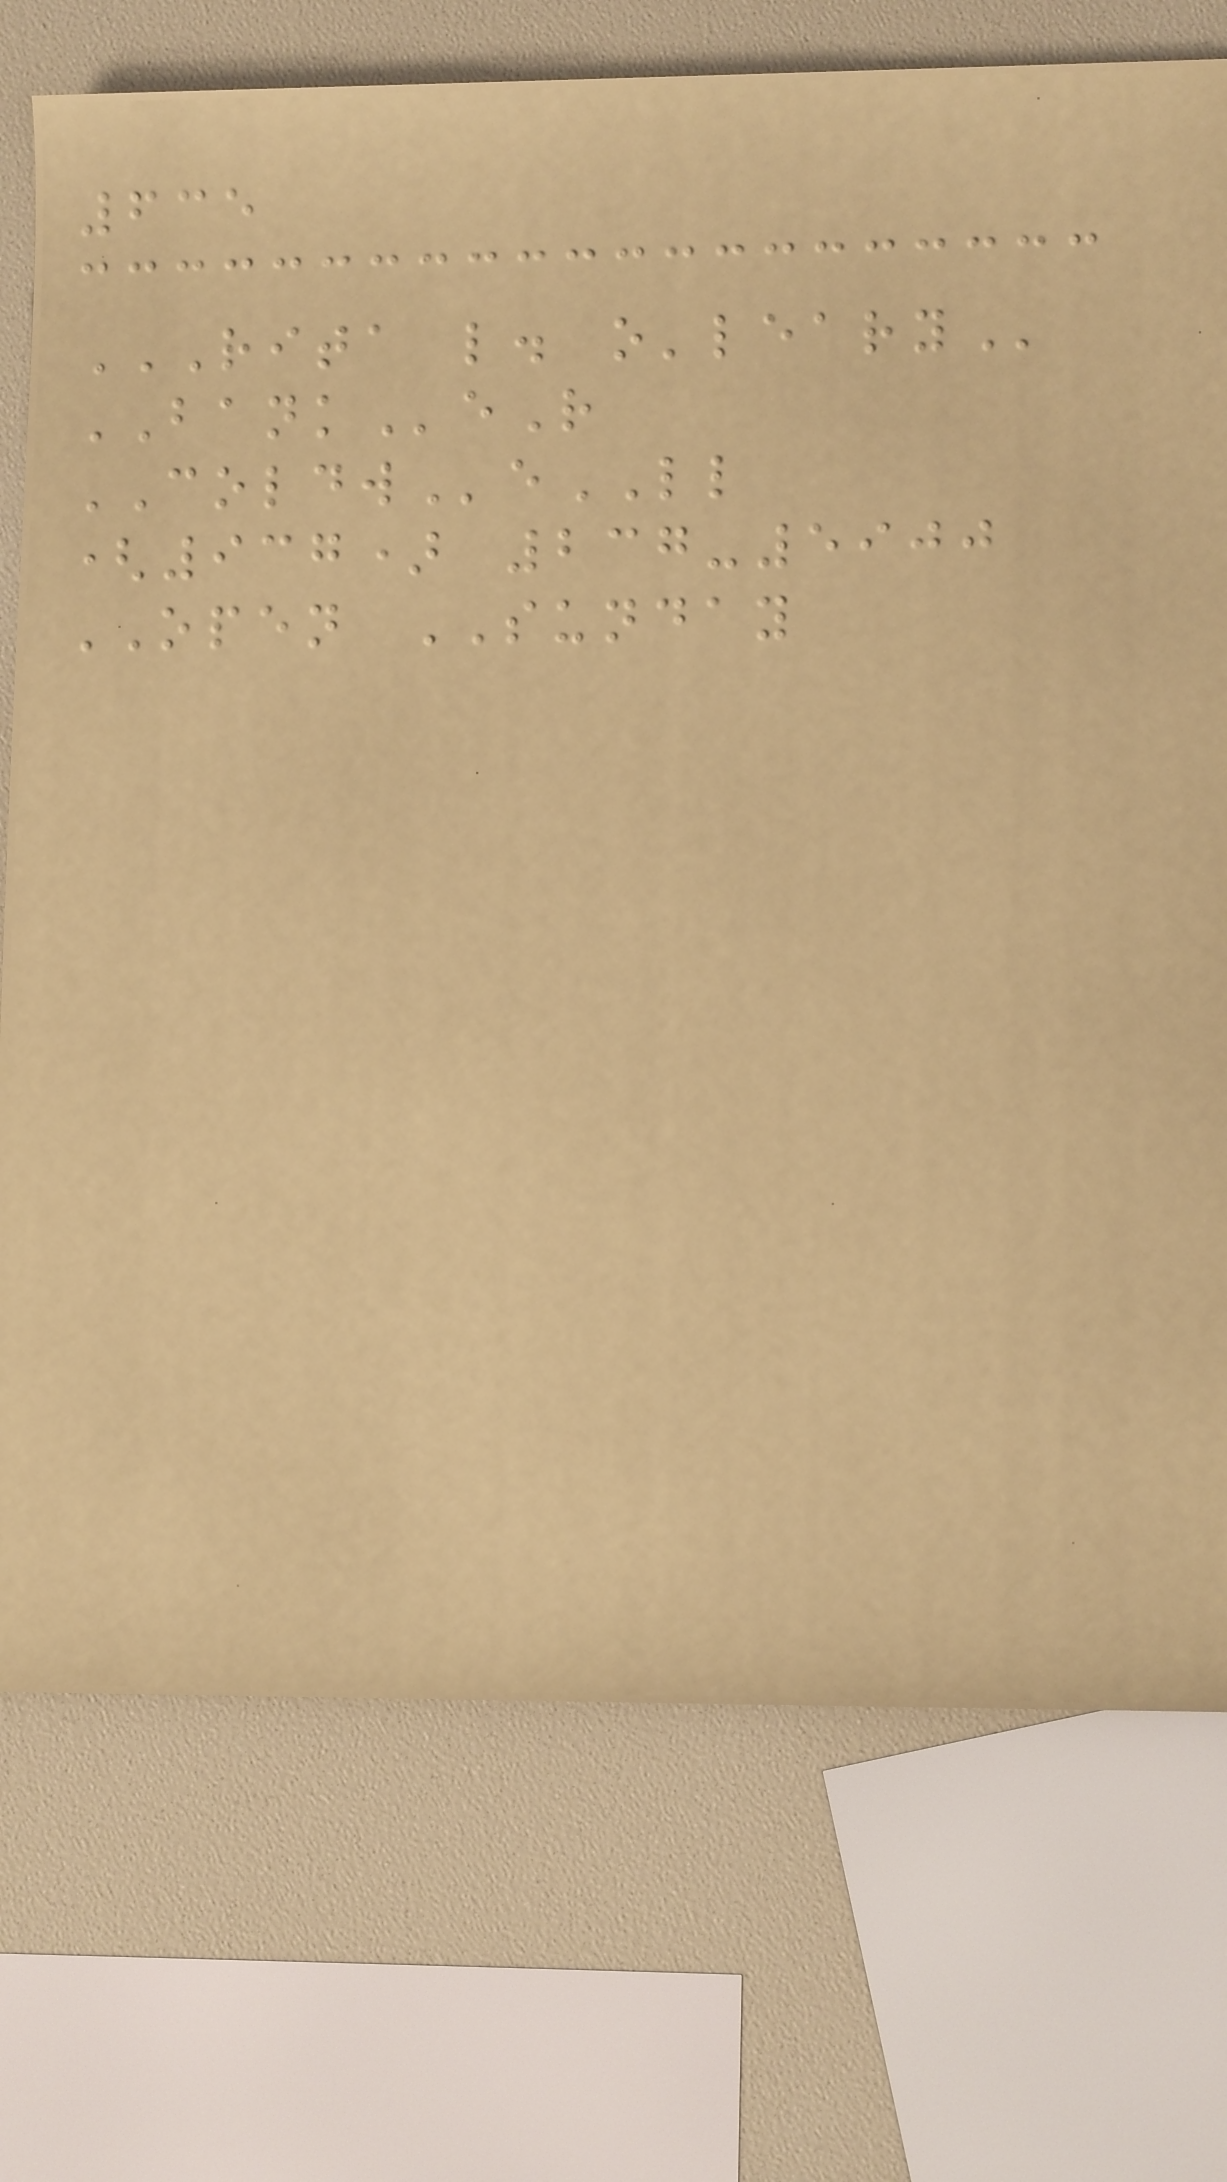635
RITA L. O'LEARY
BANKeR
COLDWeLL
(937) 237-5900
OPEN SUNDAY
